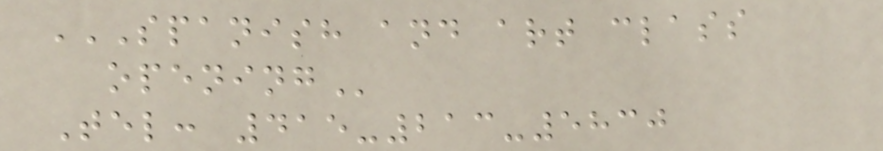SPANISH AND ART CLASS
OPENING
Tel: 415-213-5830
